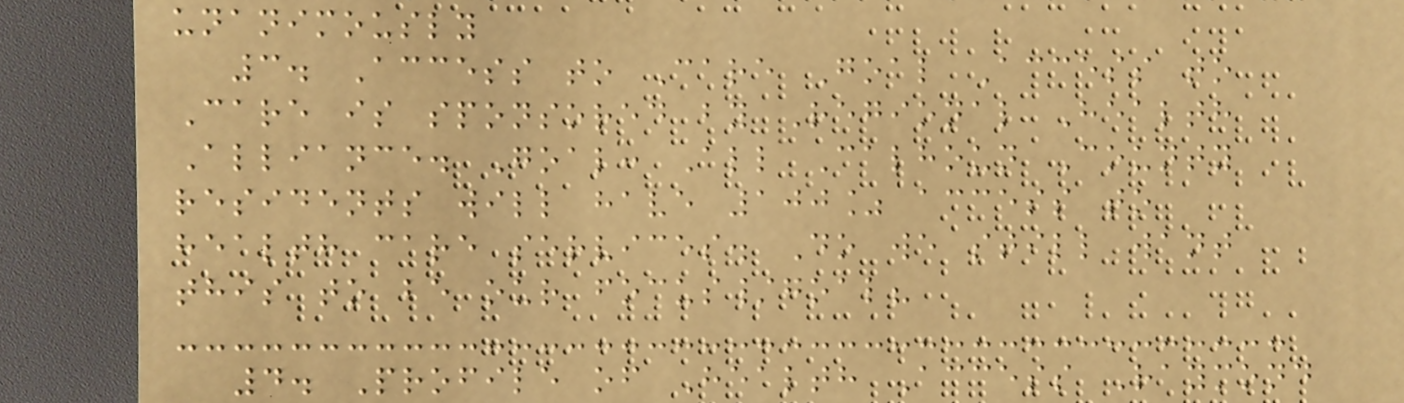unanimously
3. Access to Care Goal Access to
Care is sponsored by Regional Health
Alliance. Goal: All Calhoun County
residents will have 100% access to
health care services. Do we still want
this to be our focus/goal?
4. Profile of Health Access Raymond
